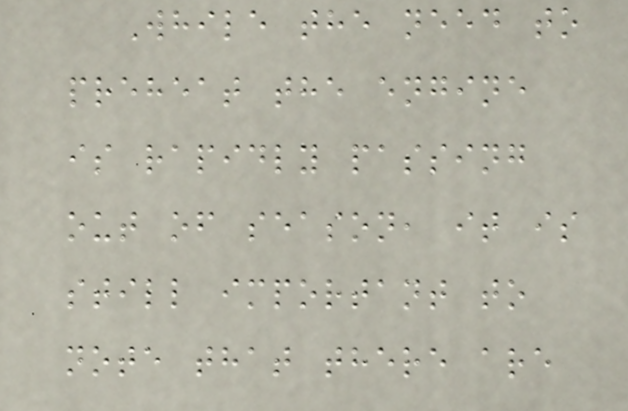While the need to
preheat the engine
is rapidly passing
out of season, it is
still important to
note that there are
